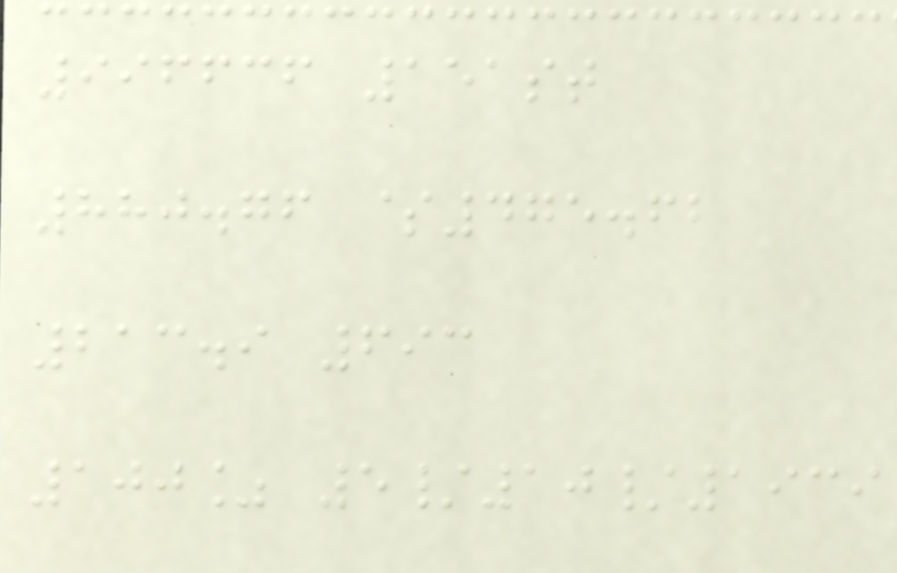996636 151st
880.76 $475.62
213.9 693
100% 5/10/1939
